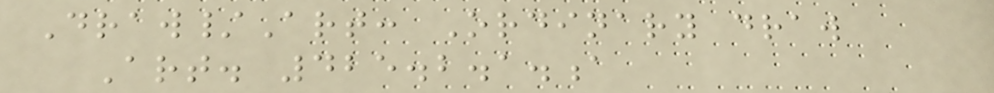Draw/Art: Ordinary draw
Art. 425.2.1.a
